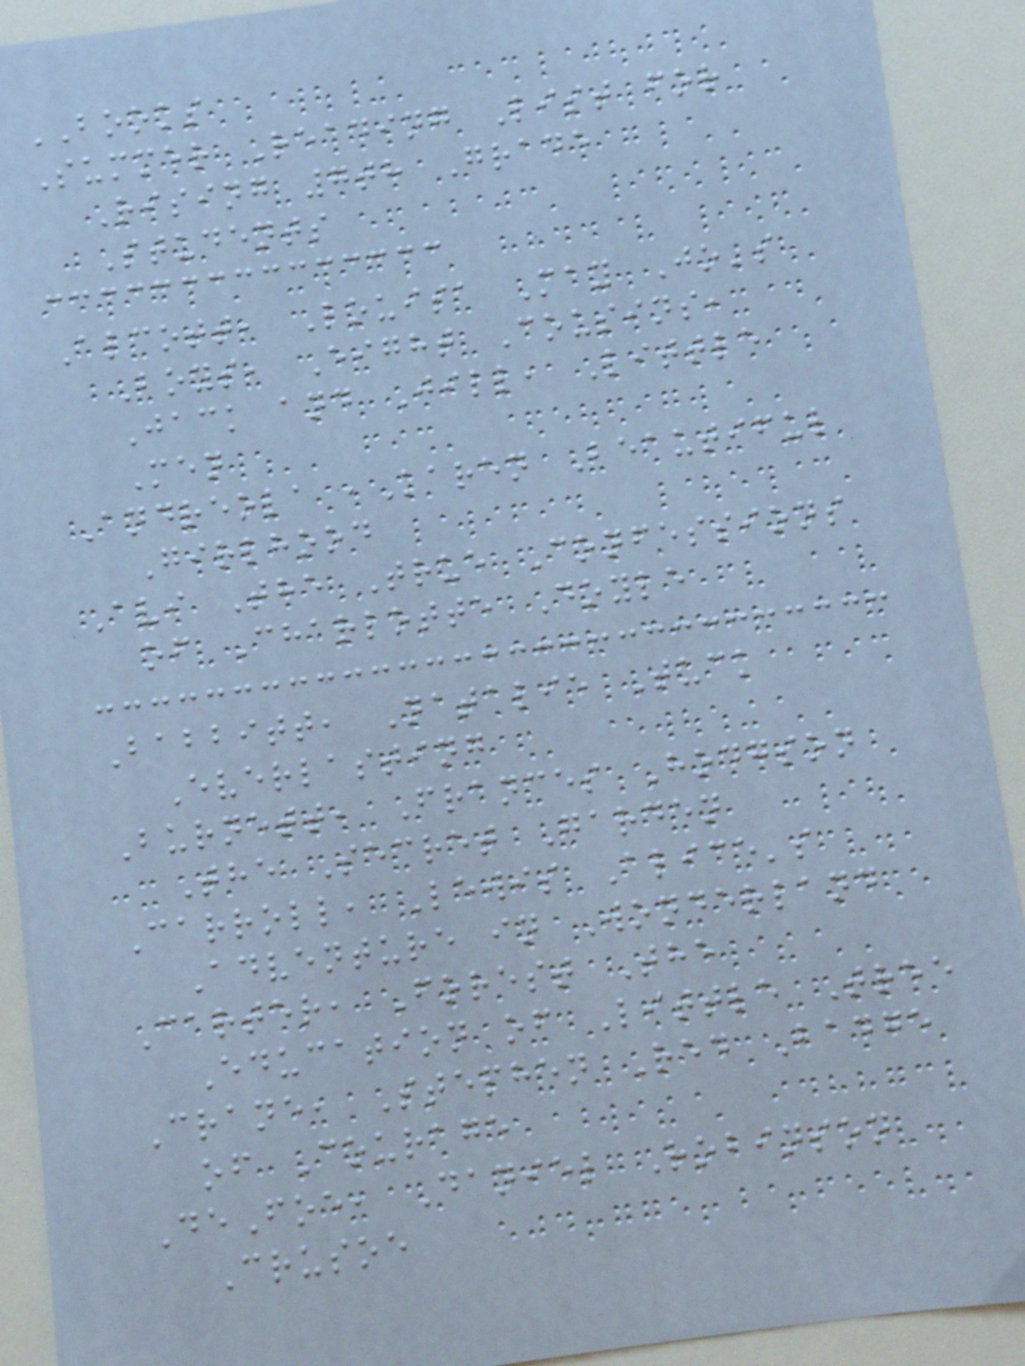BOOKS
Summer Reading List for
Rising 7th Grade
Students
Alcott, Louisa May Jo's
Boys, Eight Cousins,
Jack and Jill, Little
Men
Andreola ,Karen Beautiful
Girlhood
Avi The True Confessions
of Charlotte Doyle
Babbitt, Natalie Tuck
Everlasting
Burnett, Frances Hodgson
The Secret Garden
Carroll, Lewis Alice's
Adventure in Wonderland
Carter, Forest The
Education of Little Tree
Crane, Stephen Red Badge
of Courage
DeFoe, Daniel Robinson
Crusoe
